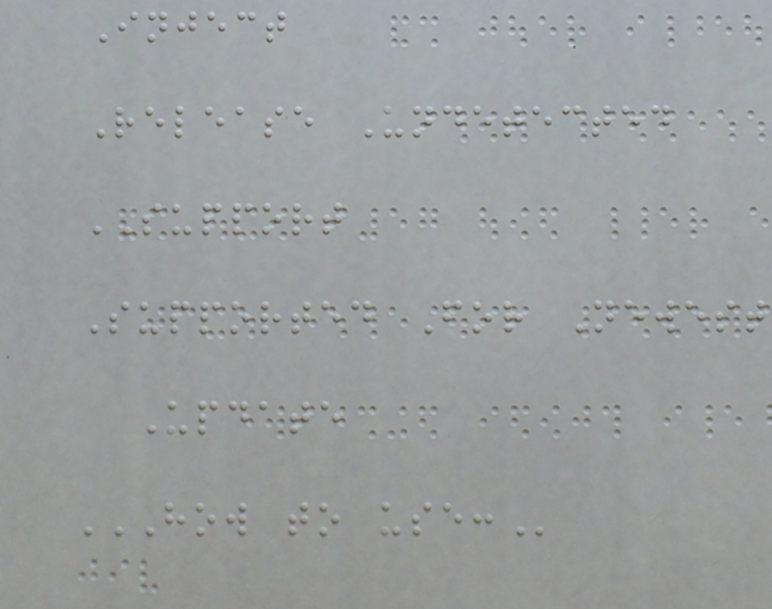Inject
Release Undetected
SUPPORT
Supported For Newest
Update
HOW TO USE:
